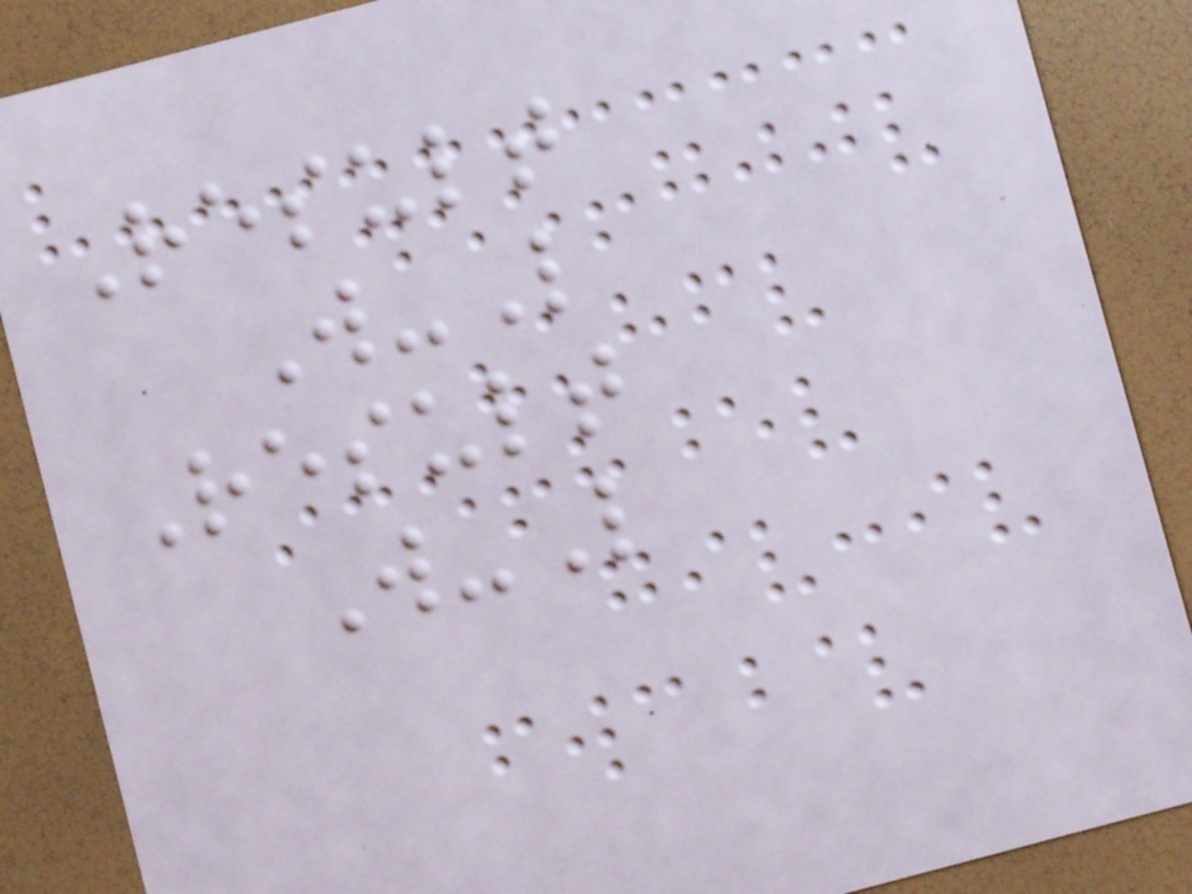Result
W-L
Result
W-L
